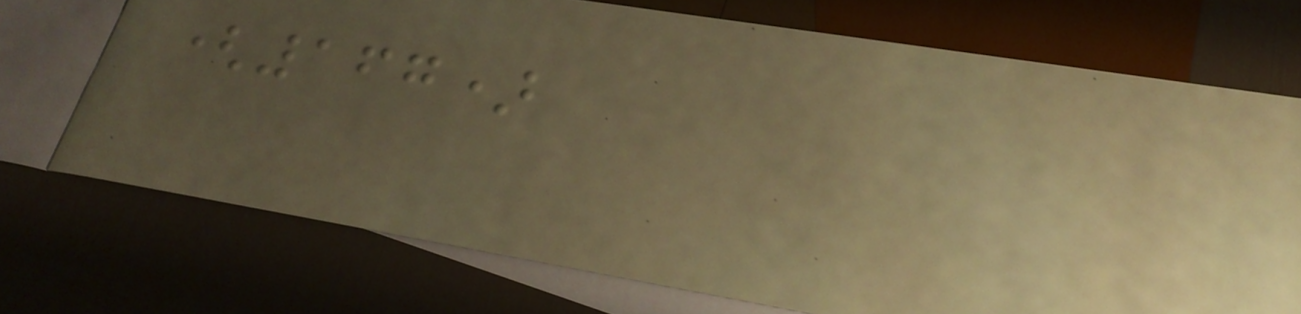(167)
